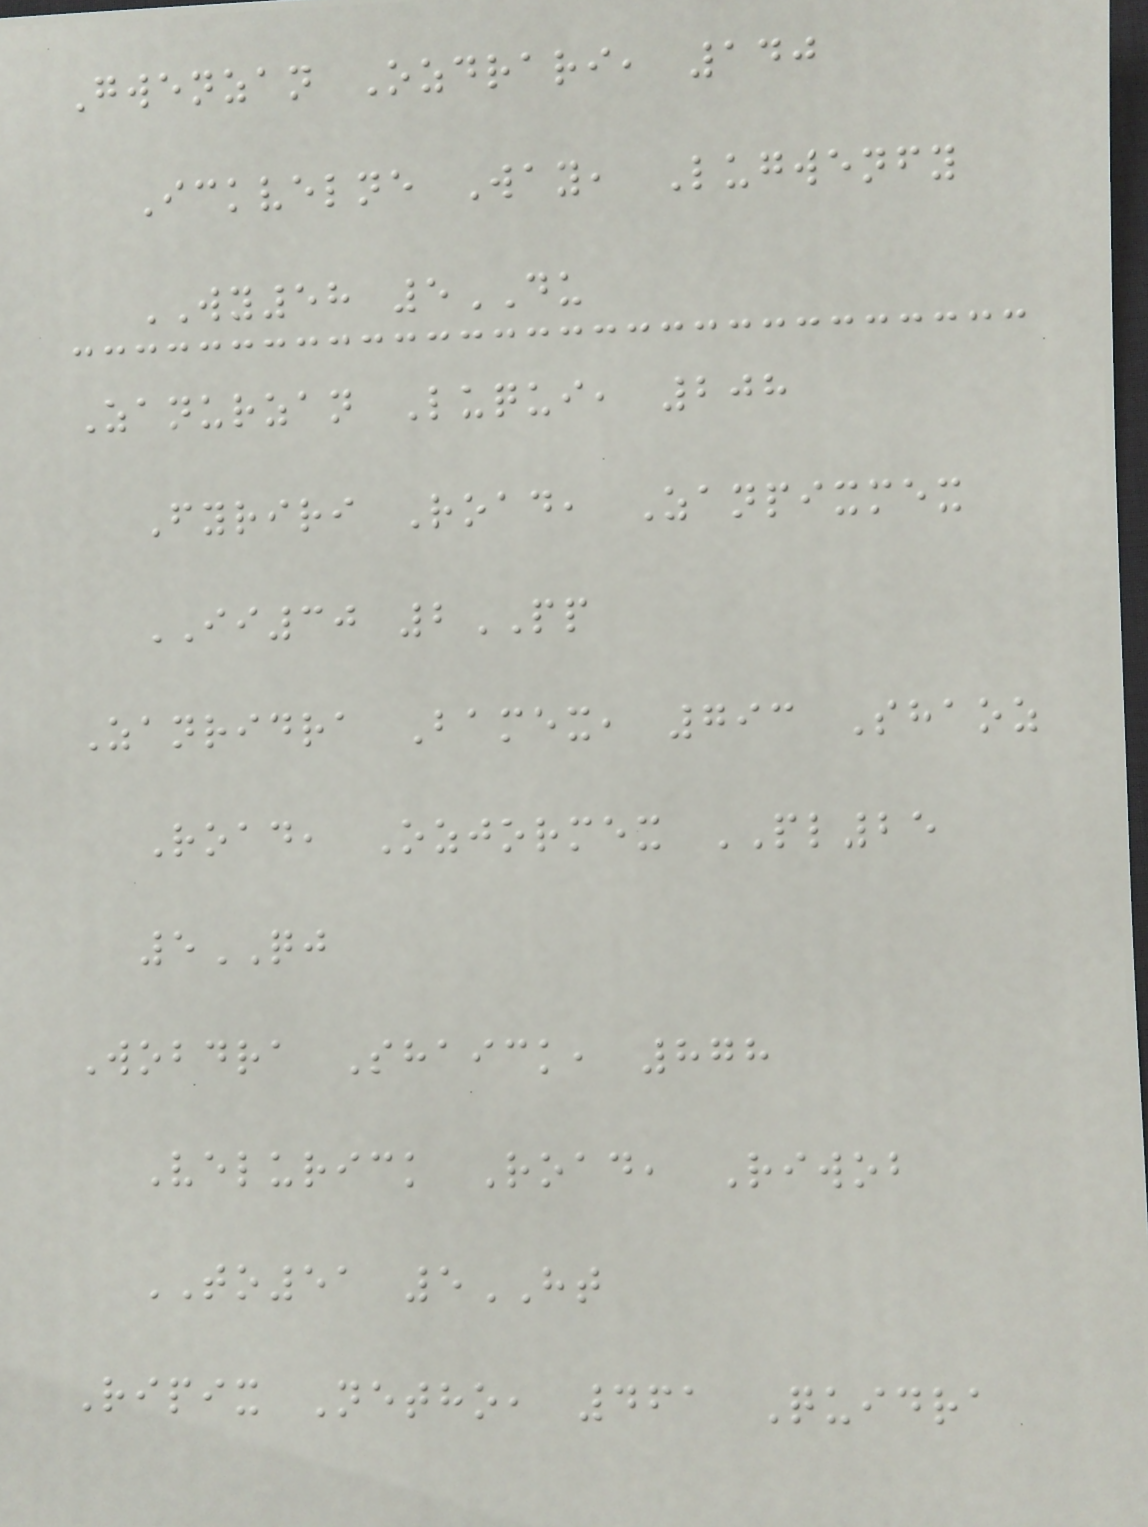Gwenzan Ozdrari, 140
Ickvelne Way, Lugwenfy
WY58 5DU
Zanurzan Luqui, 208
Fyriri Road, Zanpixmex
II30 2PP
Zanridra Bamex, 793 Shaoz
Road, Ozjormex PL25
5QJ
Wobdra Shaick, 878
Velurick Road, Riwob
TO51 5HT
Ripix Netho, 461 Quidra
